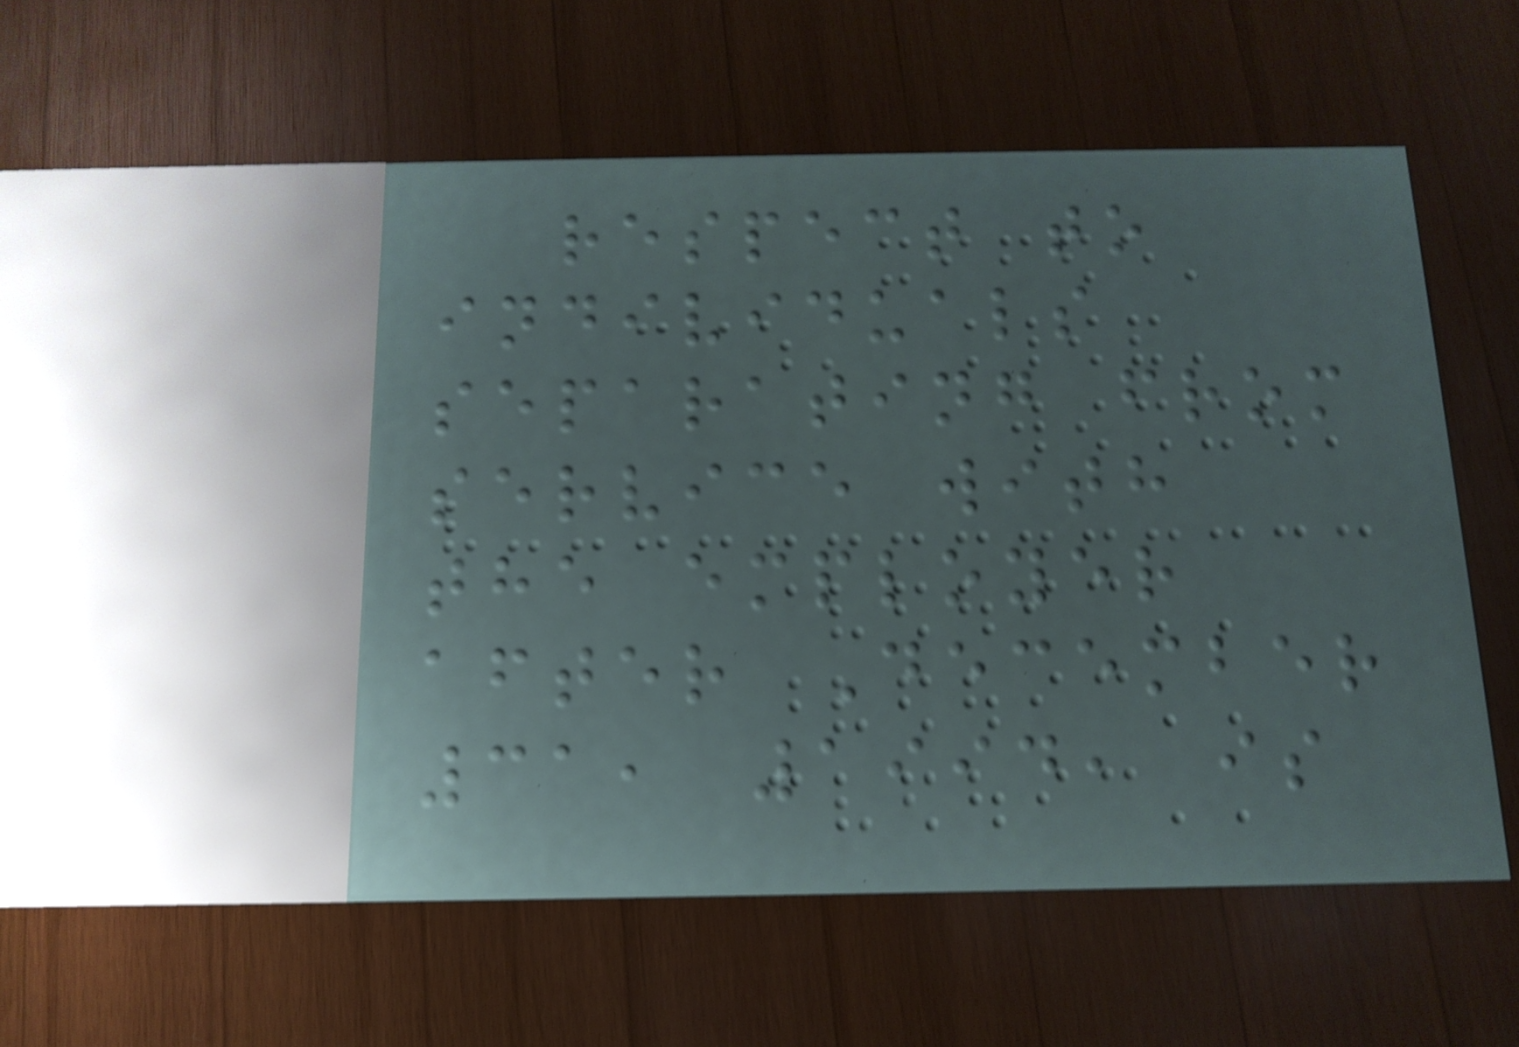respect to
individuals
separating from
service with
the employer
after December
31, 1994, is
